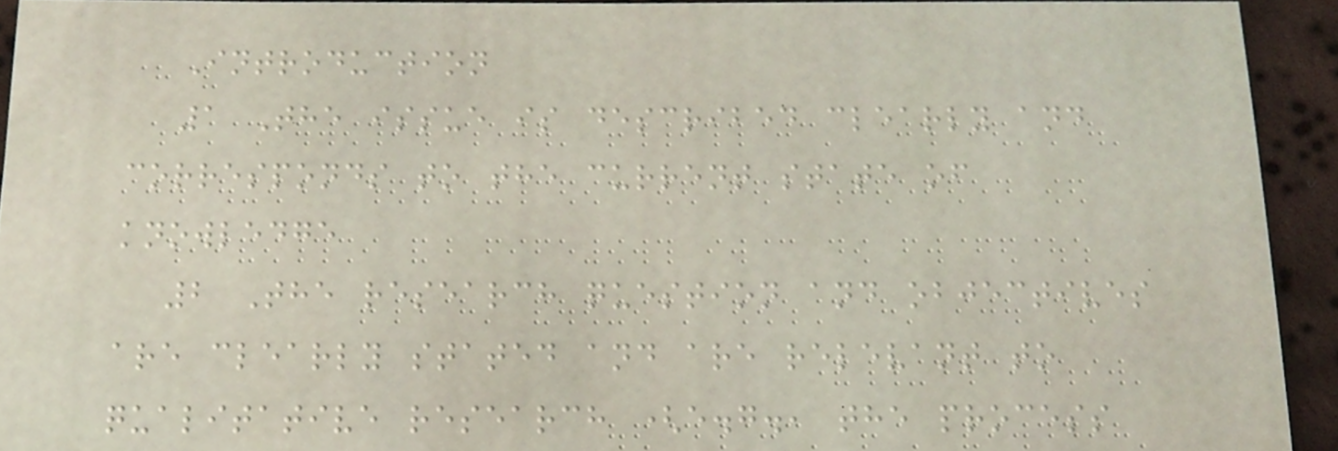Introduction
1 The issue is described clearly and
corresponds to the current state of
knowledge
2 The research question and objectives
are clearly stated and are relevant to
qualitative research (e.g., the process
